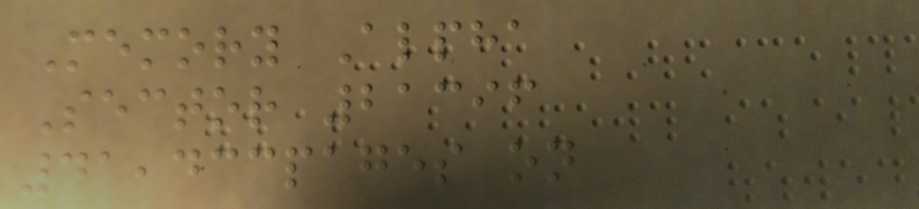Memory Alpha
Sector 21396
41,433pages on
